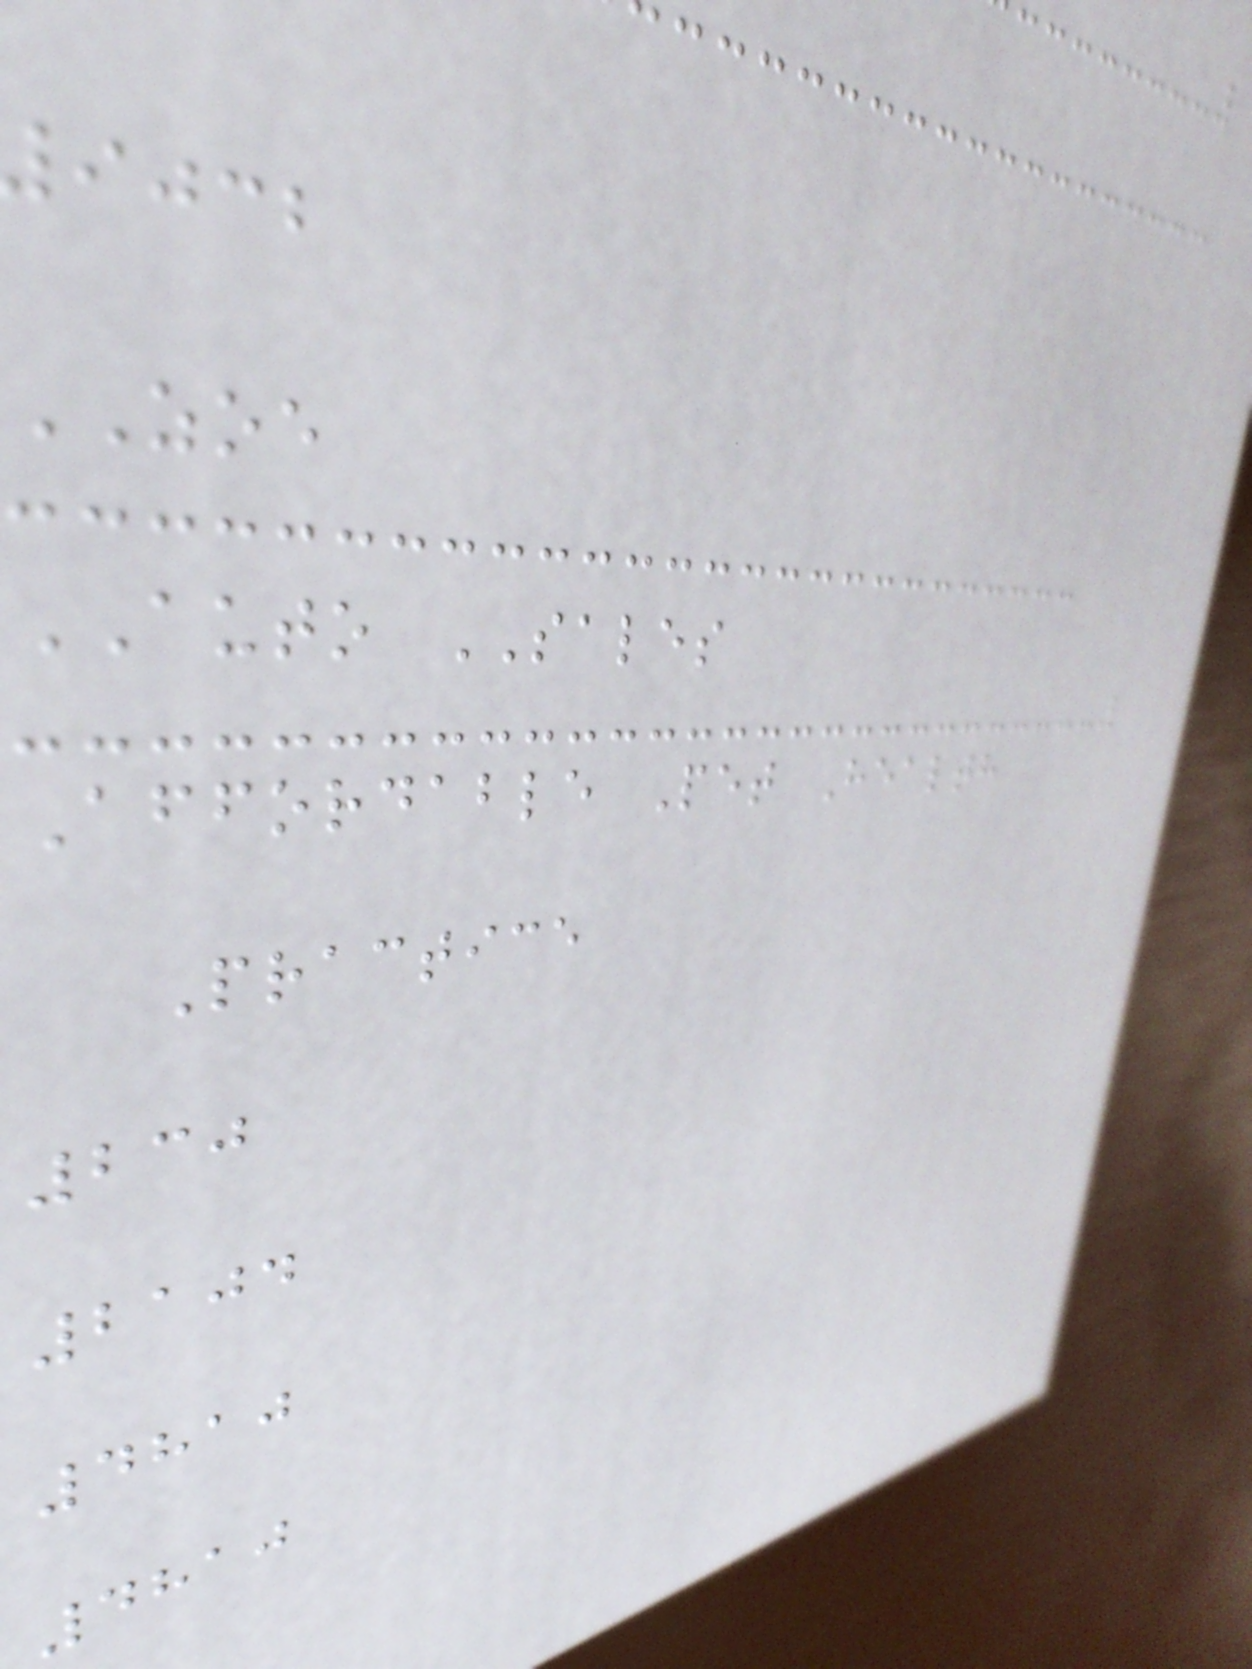ijcb
ZOE
AUTO SALES
Affordable Pet Health
Practice
230
2104
4810
4810
